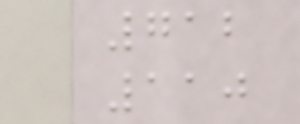712
110
